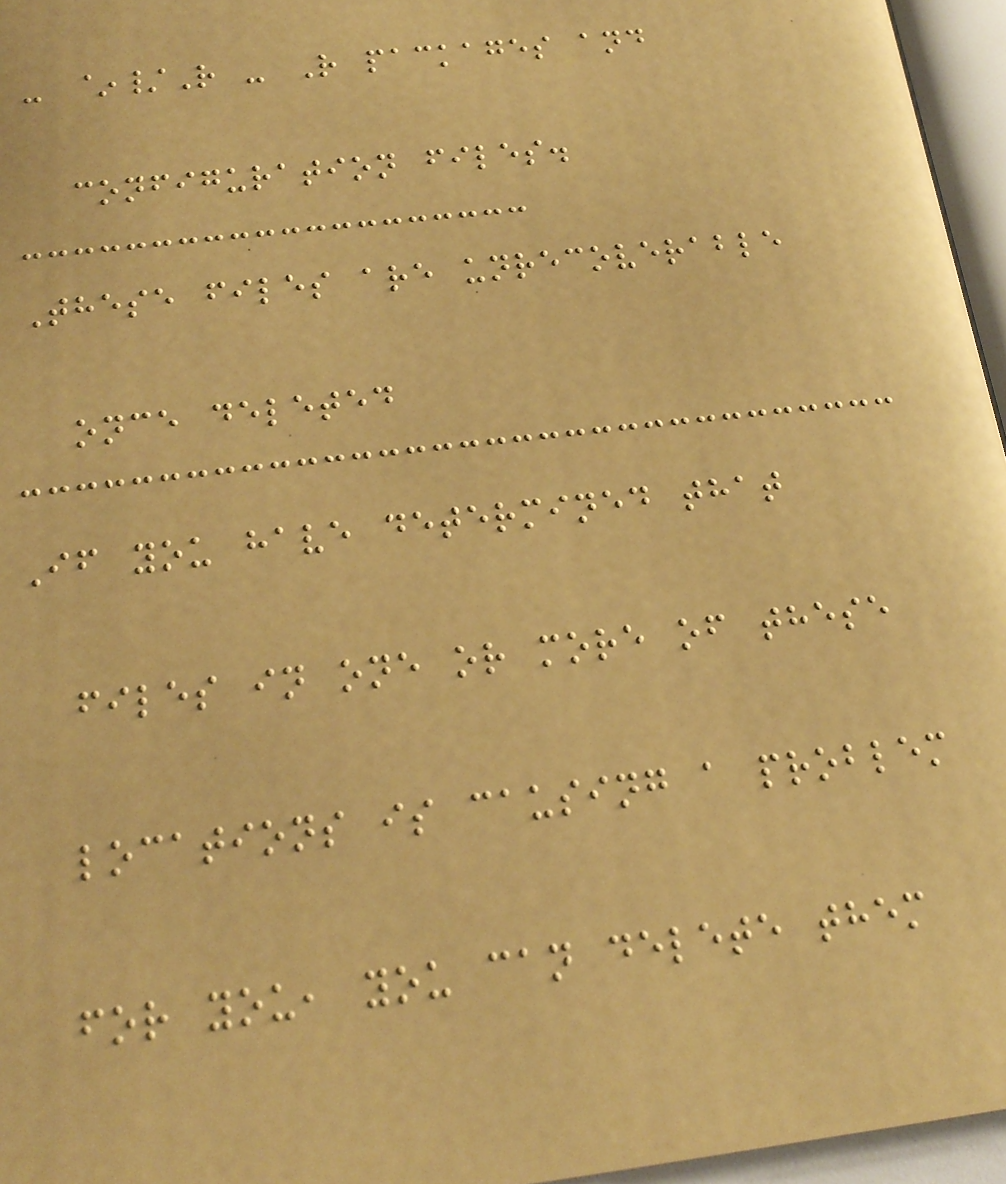- ~/R - R packages and
configuration files.
These files are unrecoverable
once deleted
If you have determined that
files in one or more of these
locations is causing a problem
for you, you can delete them
